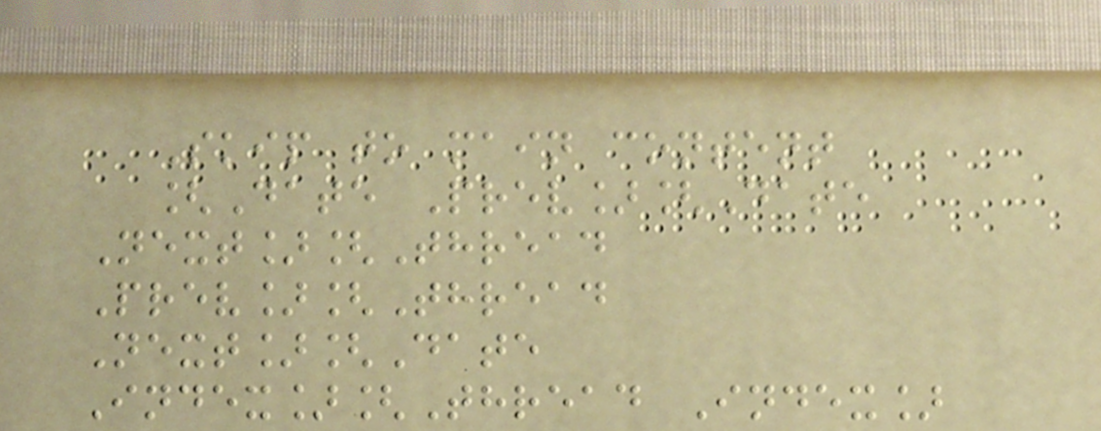Skip to main content
[Date Prev][Date
Next][Thread
Prev][Thread
Next][Date
Index][Thread Index]
